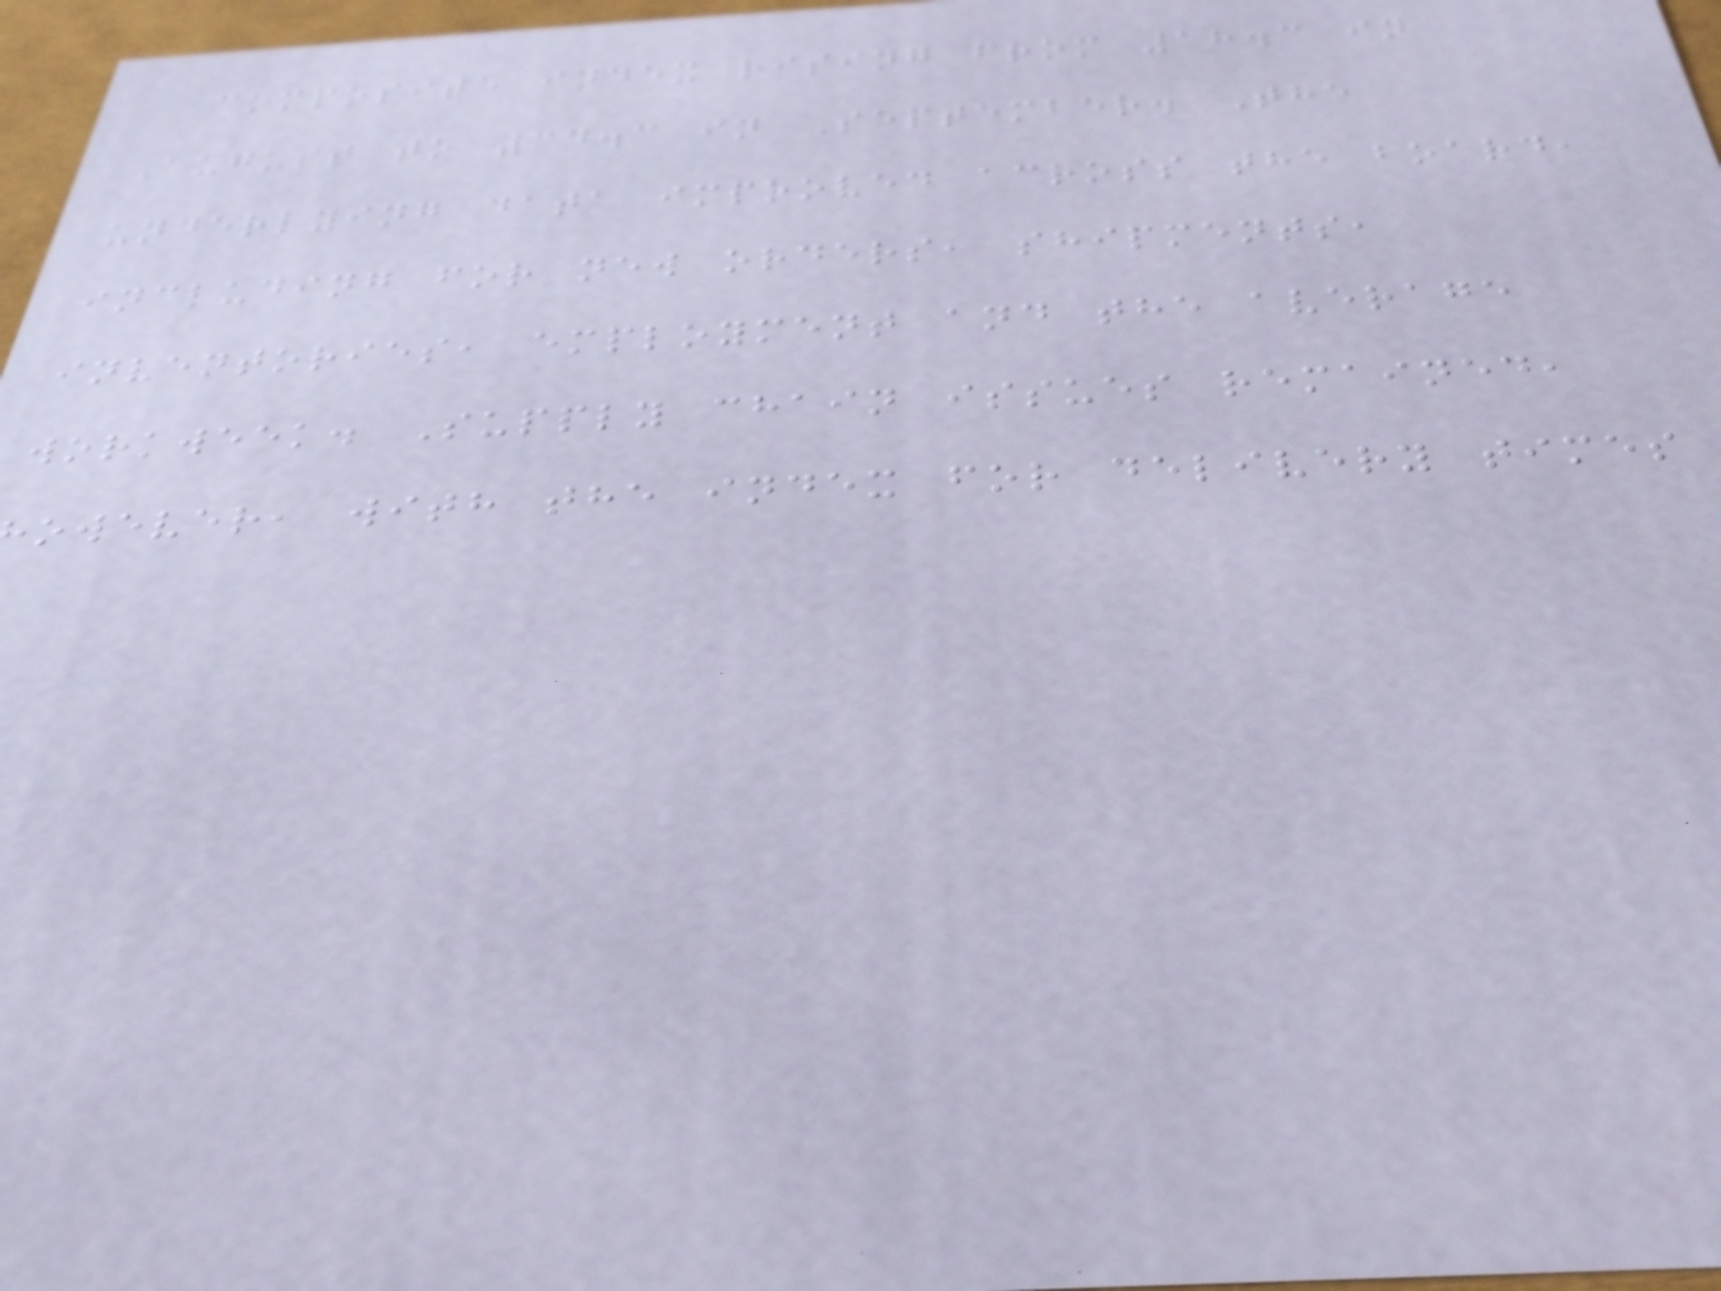composite index rising from 18.3 in
August to 34.3 in September. The
underlying data improved across the board,
including for new orders, shipments,
inventories, employment and the average
workweek. Supply chain issues remained,
owever, with the index for delivery times
